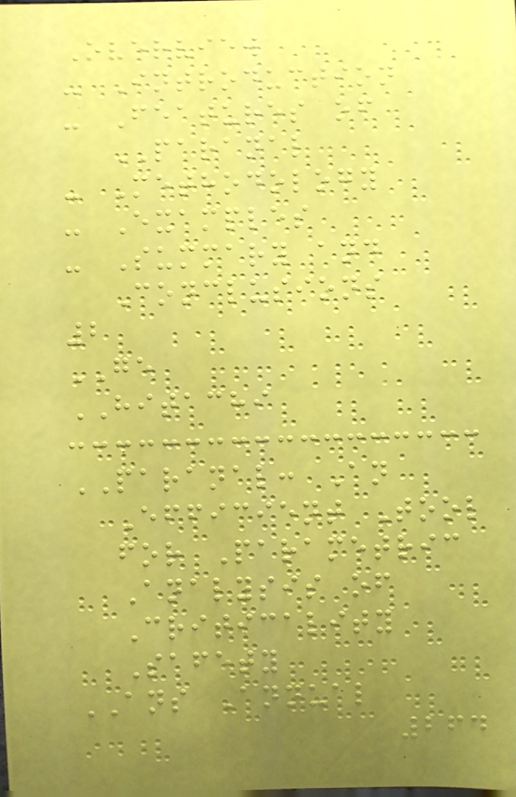Overview
- Introduction
- Features of
PARANAL
- Methodology
- Examples
- Summary and
Conclusions
2
GE
HITACHI
PARANAL: An
Efficient Tool
for Parametric
Analysis of
Criticality
Safety
ANS Annual
264
